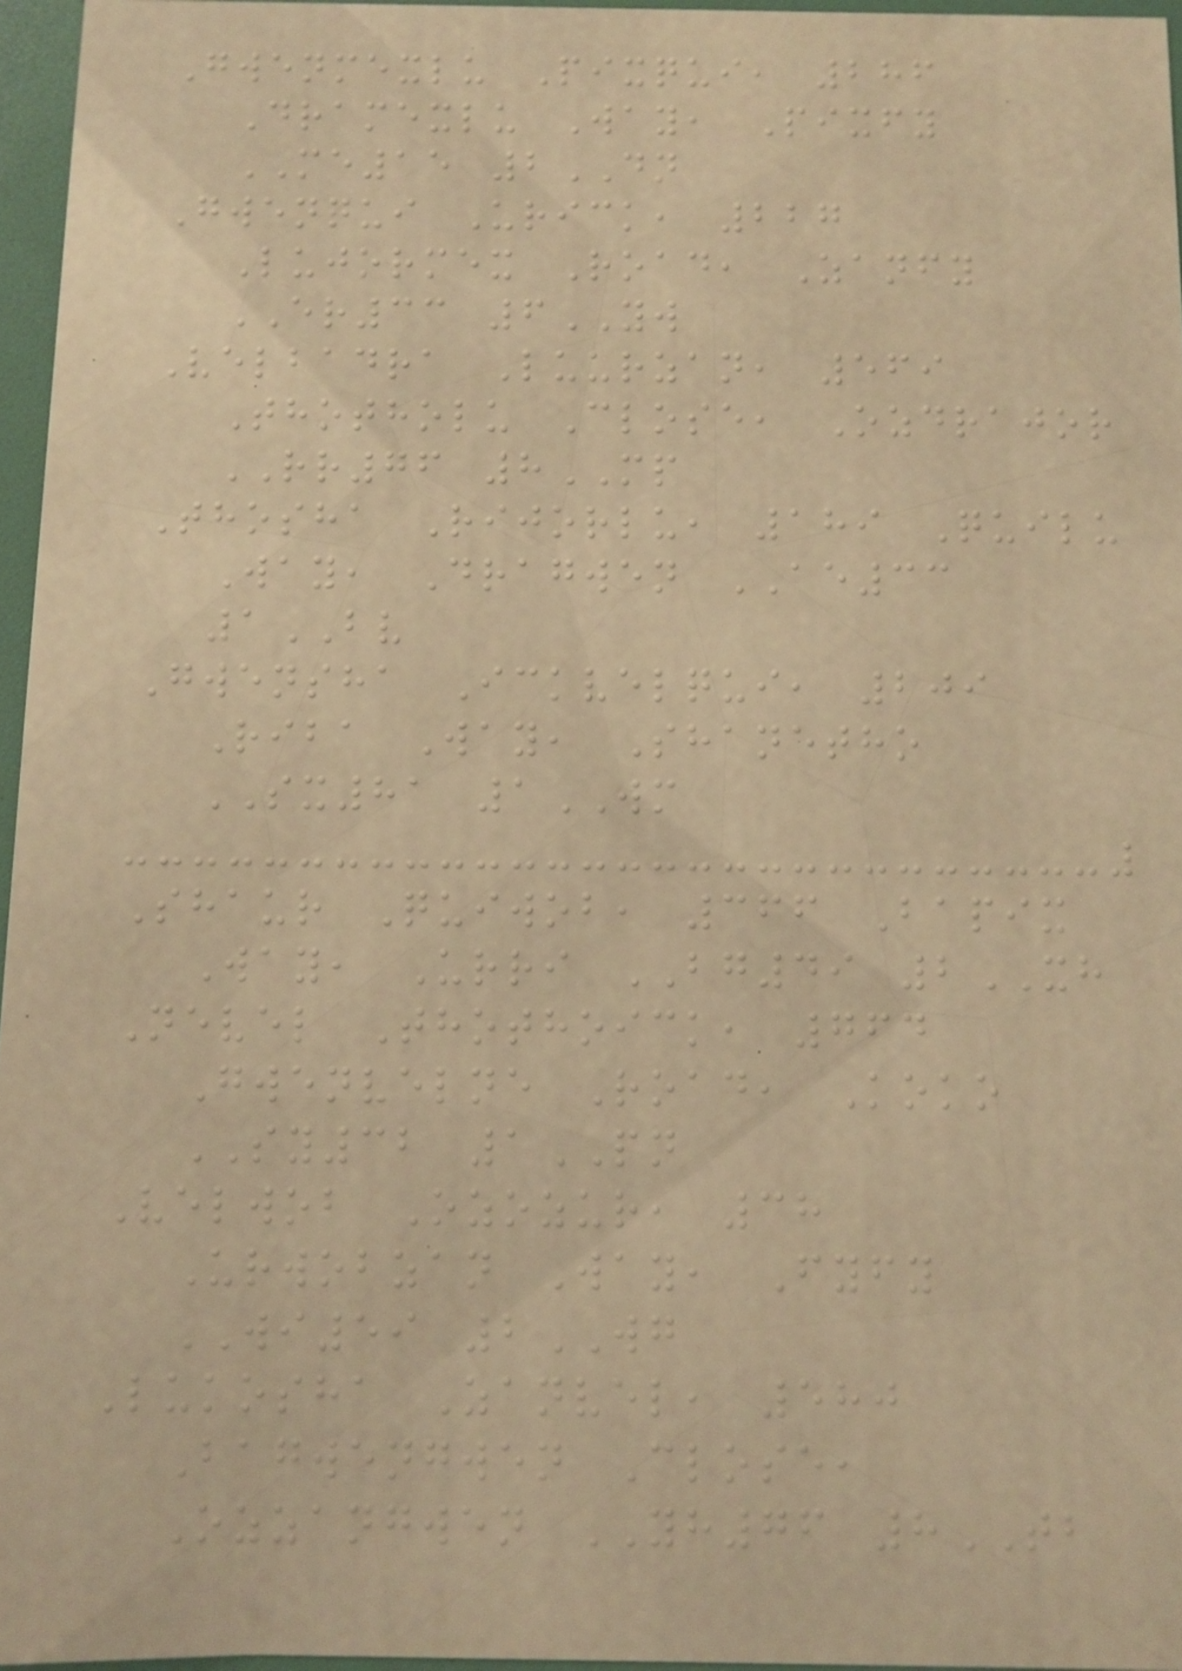Gwenmexlu Pixqui, 286
Dramexlu Way, Pixfy
ME15 2DN
Gwenqui Urick, 227
Lujormex Road, Zanfy
ER33 6YW
Velbadra Luurzan, 569
Thotholu Close, Ozdrajor
RR76 8MP
Thosha Rijorlu, 189 Quilu
Way, Dragwen AE33
1BV
Gwensha Ickvelqui, 209
Riba Way, Shanetho
SX81 1WM
Shaur Quiwob, 366 Bapix
Way, Urri BG49 2XH
Nevel Thothoick, 764
Gwenvelne Road, Koko
SY32 1PN
Velwob Ozozur, 38
Urwobzan Way, Fyfy
WI59 2WG
Lukosha Zanvel, 580
Bagwengwen Close,
Ozzangwen YH76 8TB
